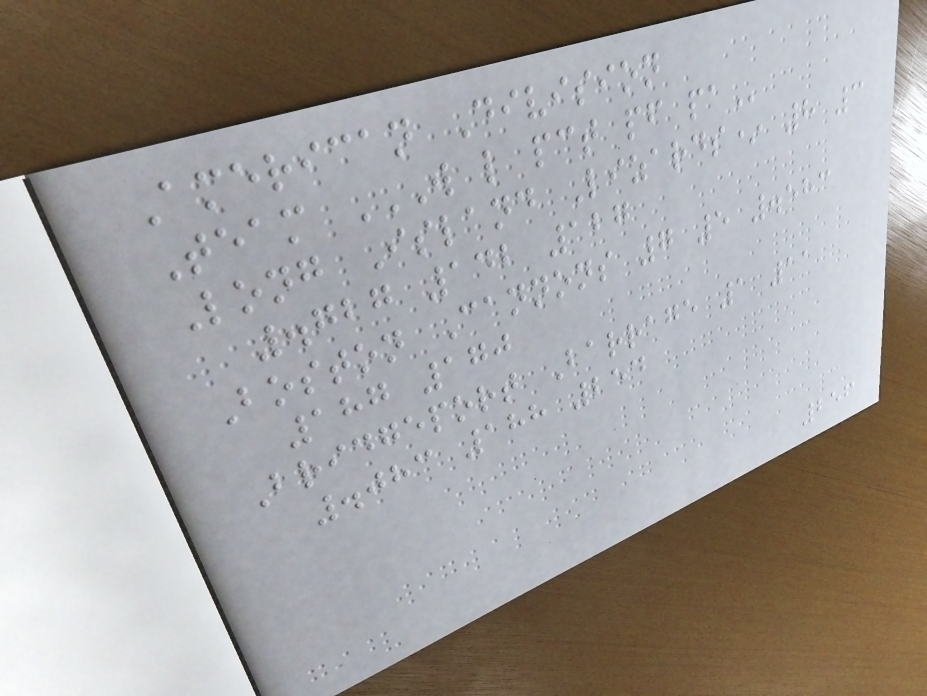American Division
Team W L PCT PF PA
Long Island Lizards* 8 3
.727 142 127
Boston Cannons 7 5 .583
187 170
Bridgeport Barrage 1 11
.083 188 254
256
